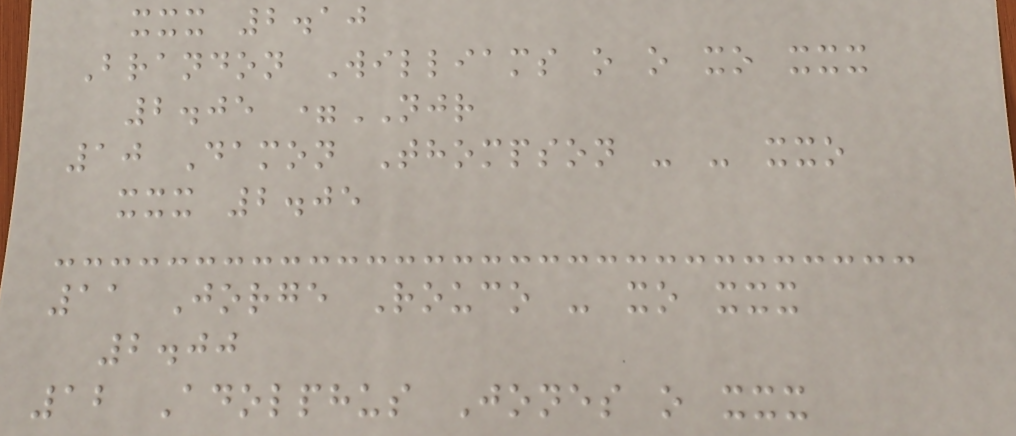xxx 2.10
Brandon Williams o o xo xxx
2.05 =NJR
10 Damon Thompson - - xxo
xxx 2.05
11 Jorge Rouco - xo xxx
2.00
12 Adolphus Jones o xxx
